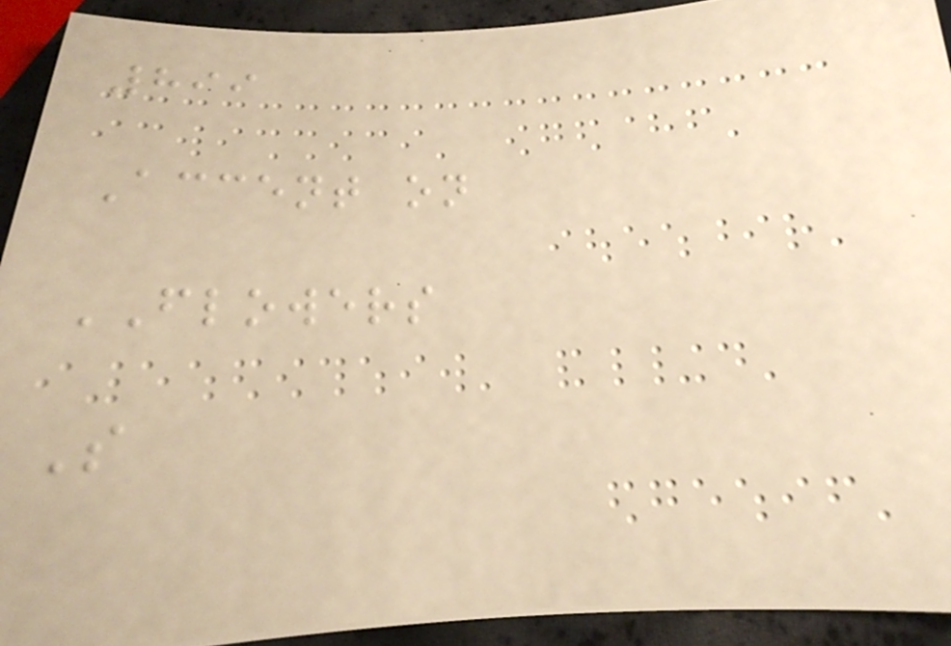899
Accent on
FLOWERS
S
